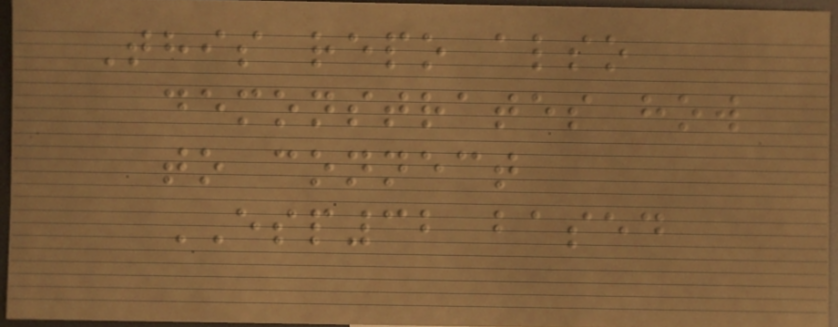This repo also
demonstrates how
to connect
ESP32 based
